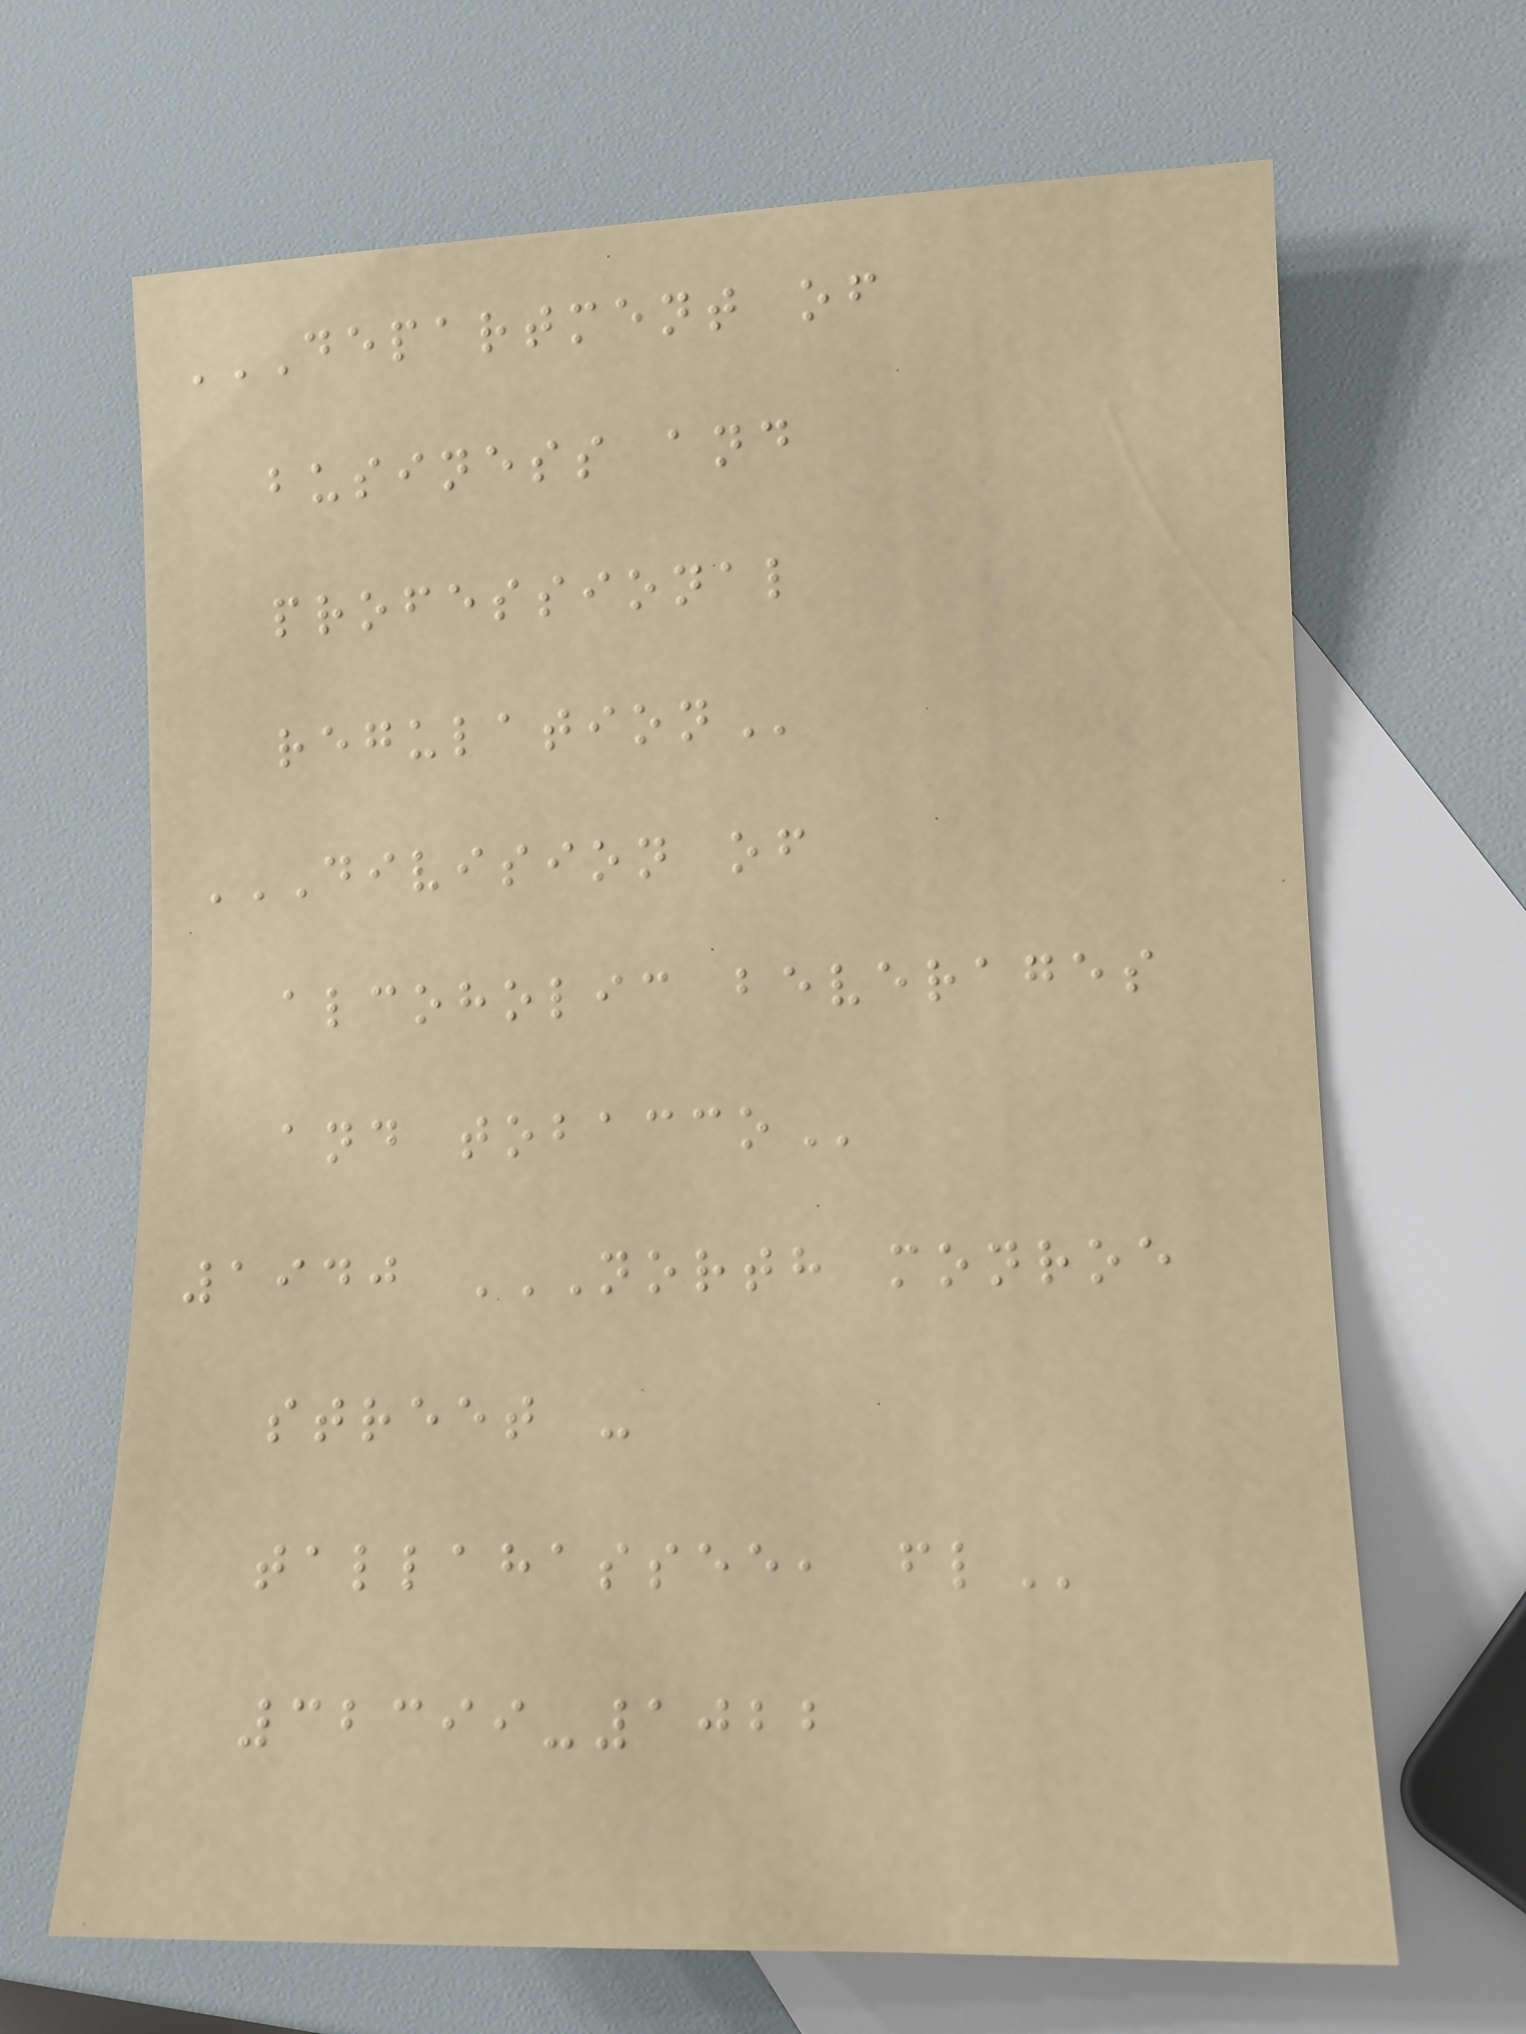DEPARTMENT OF
BUSINESS AND
PROFESSIONAL
REGULATION
DIVISION OF
ALCOHOLIC BEVERAGES
AND TOBACCO
1940 NORTH MONROE
STREET -
TALLAHASSEE, FL
32399-1022
